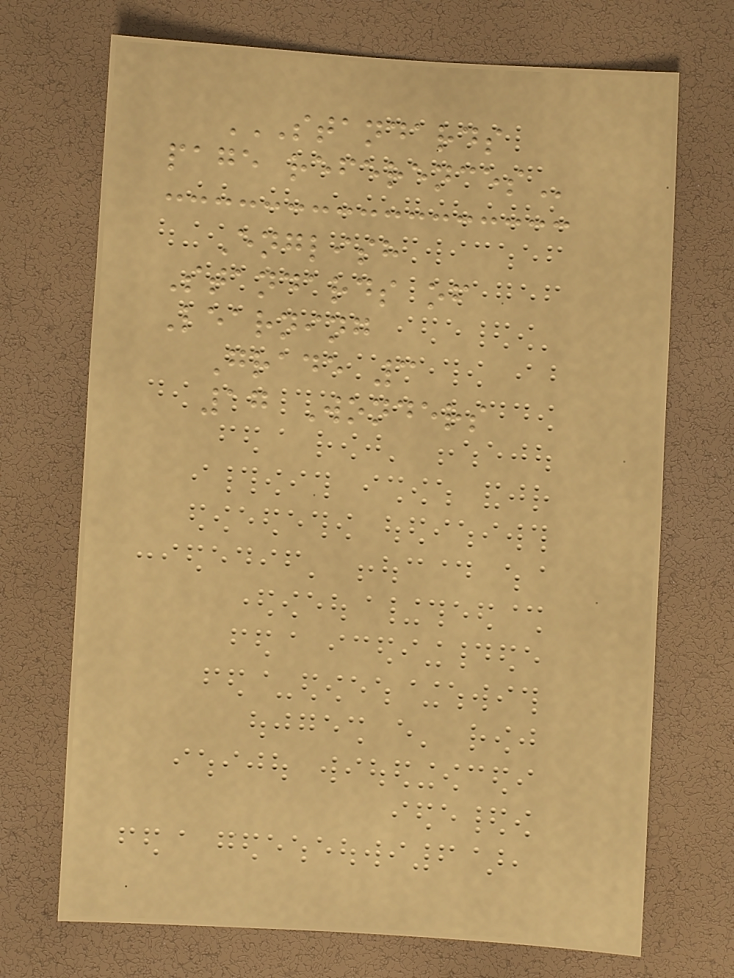STANDARDS
PAGE REFERENCES
English
Standards of
Learning
Grade 3
17 Wonders
